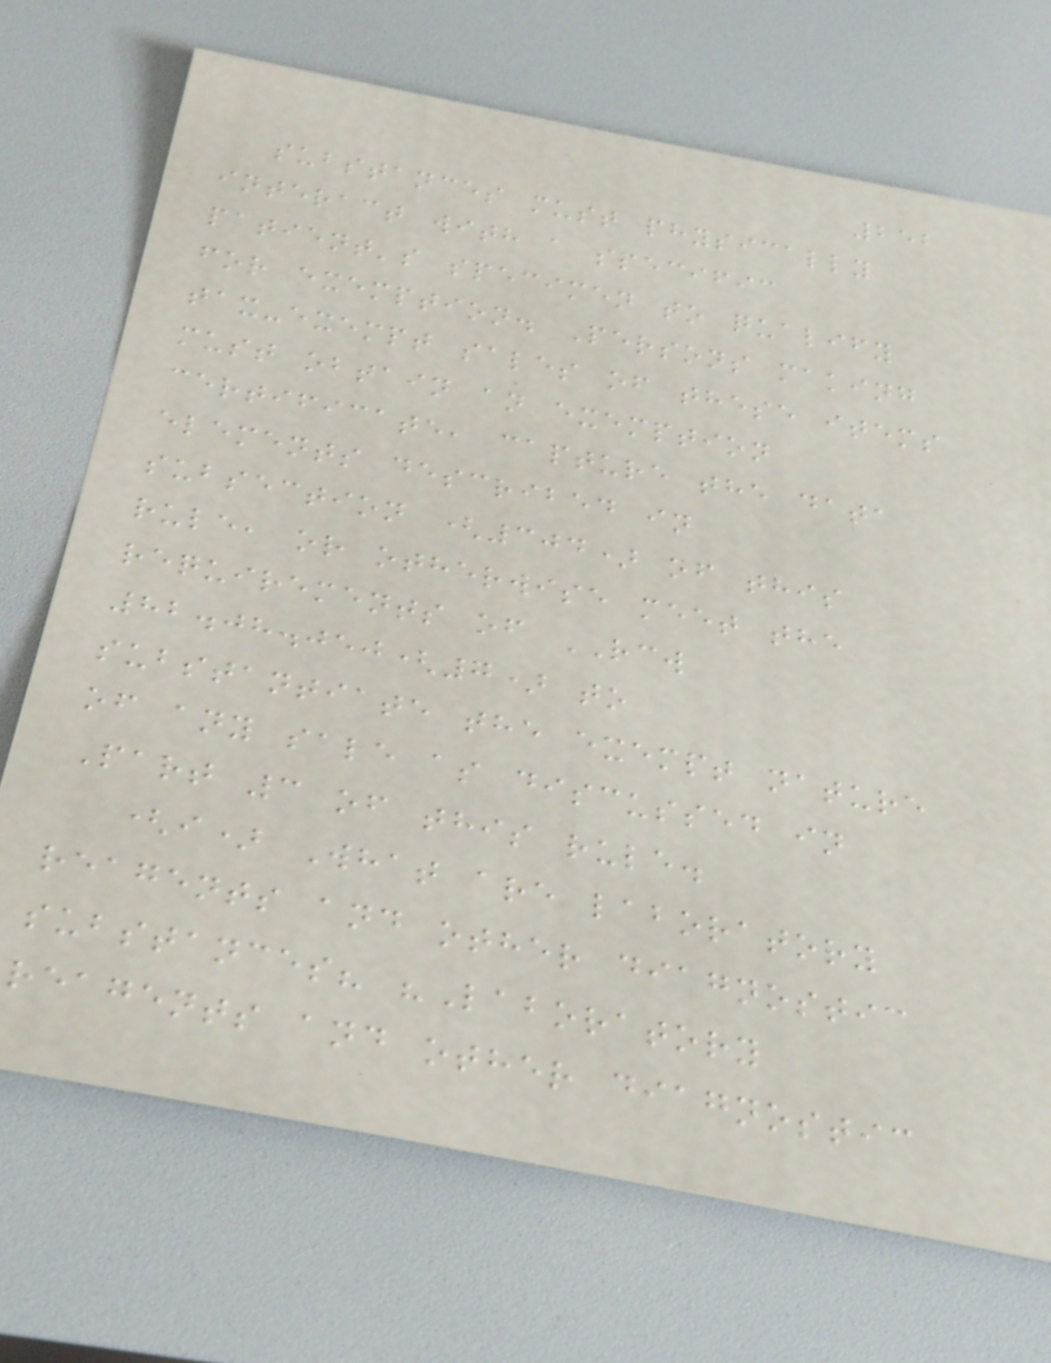252
substances must physically
interact with a specific
patient's specimen to qualify
for exemption. Persons making
tax-exempt sales of these items
must obtain an exemption
certificate, capture the data
elements described in
subsection (304) of this
rule, or otherwise meet the
requirements of RCW
82.08.050(7) to
substantiate the exempt nature
of any sale as discussed in
Part 3 of this rule.
(i) What are laboratory
reagents and other diagnostic
substances? "Laboratory
reagents and other diagnostic
